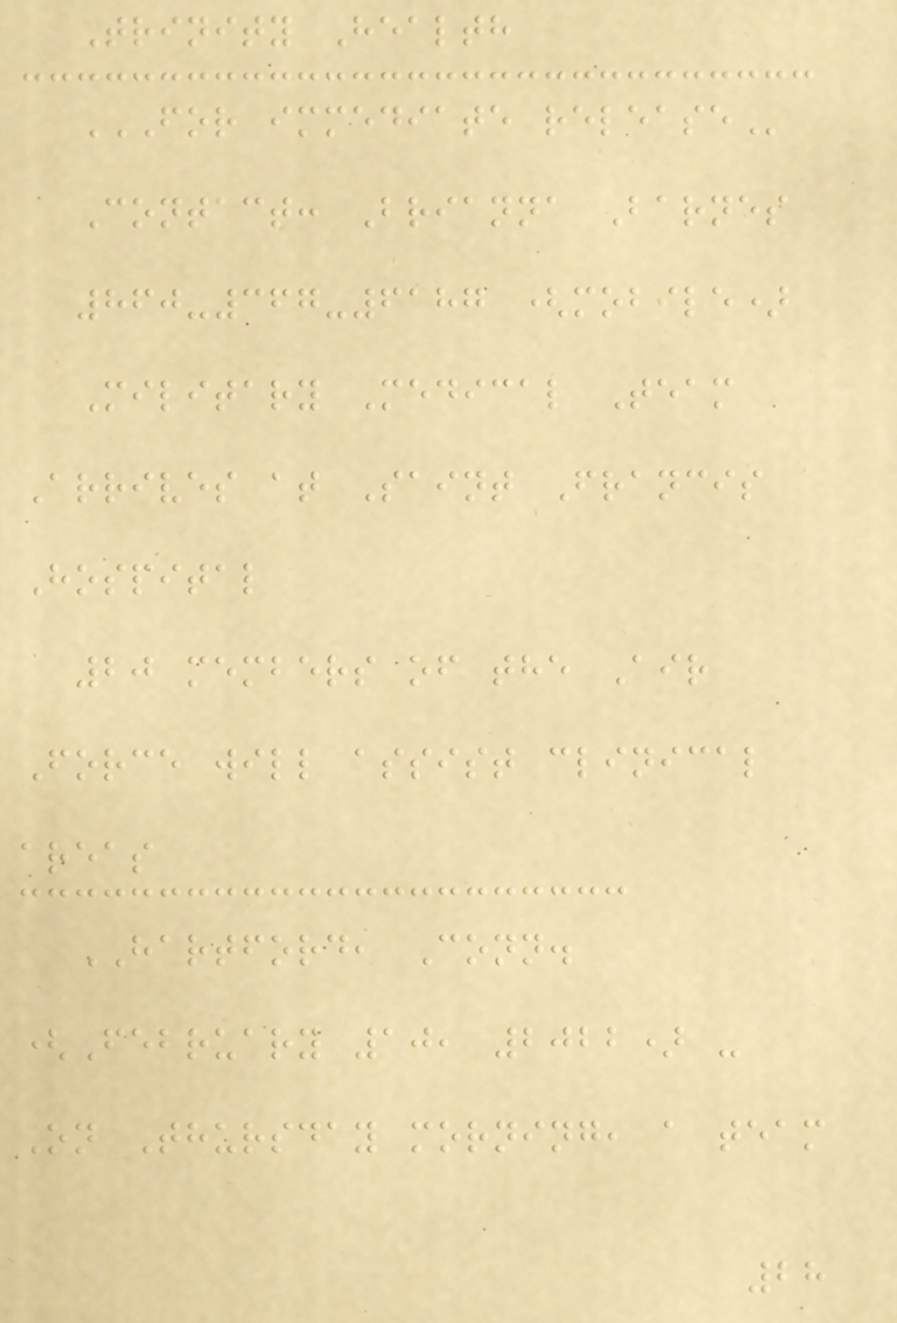Trinity Health
FOR IMMEDIATE RELEASE
Contact: Brianna Barnes
860-367-6187 (mobile)
Military Medical Team
Arrives at Saint Francis
Hospital
20 members of the Air
Force will assist clinical
areas
HARTFORD, Conn.
(February 10, 2022) -
On Thursday morning, a team
28
